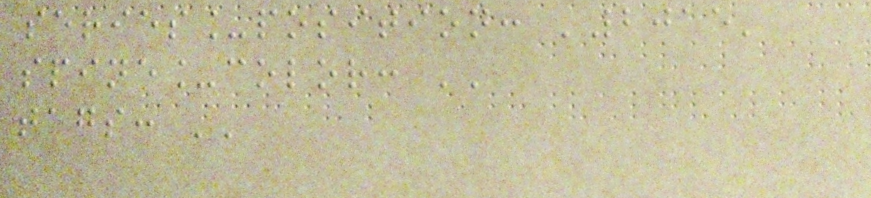series_position: '2015'
spine_color: ''
tags: ''
